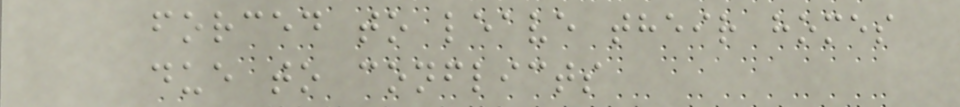forced to leave their homes
due to conflicts
